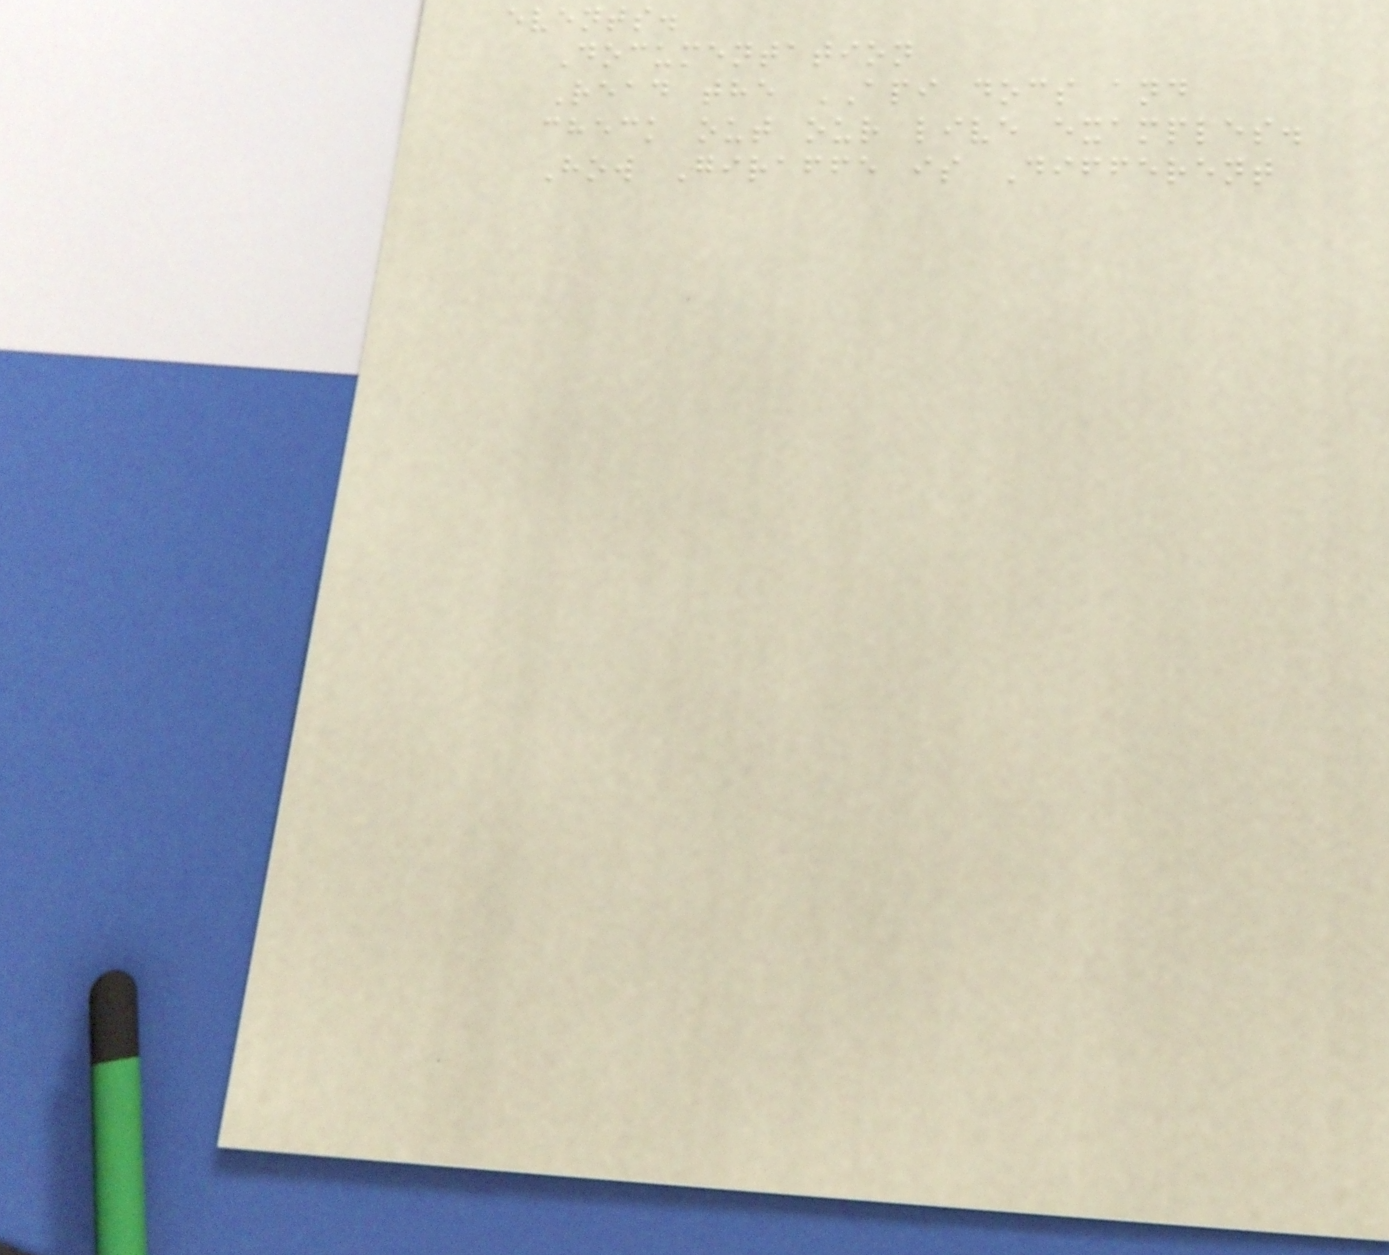events.
Documentation
Read the API docs and
check out our live examples.
How Giraffe is Different
